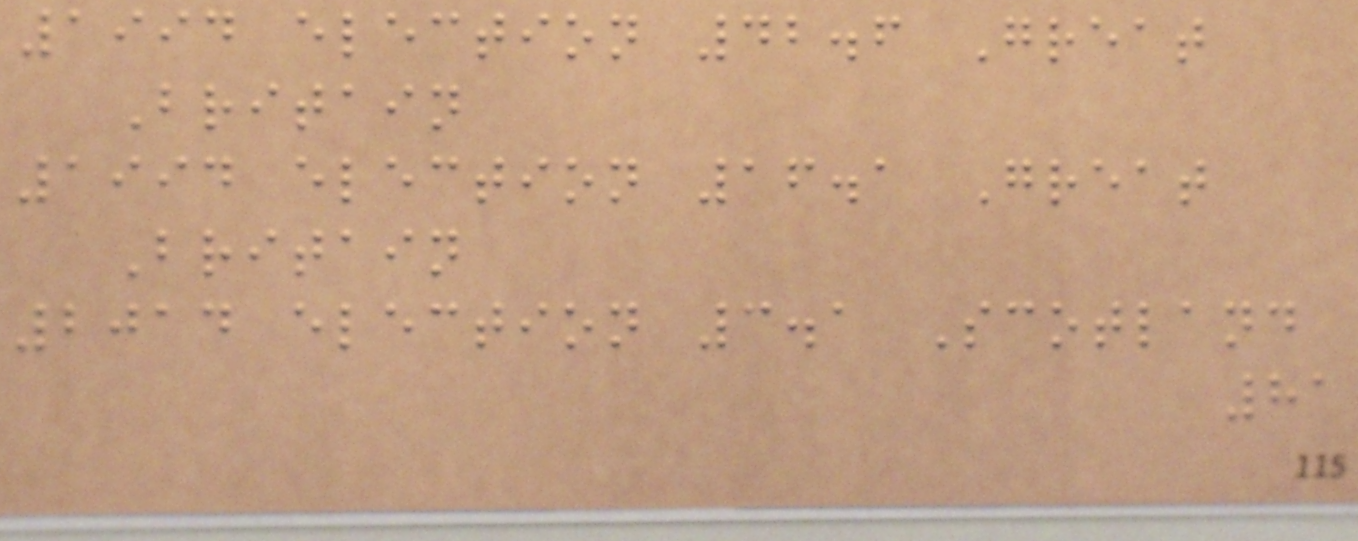1994 election 42.6 Great
Britain
1994 election 16.1 Great
Britain
2014 election 3.1 Scotland
81
